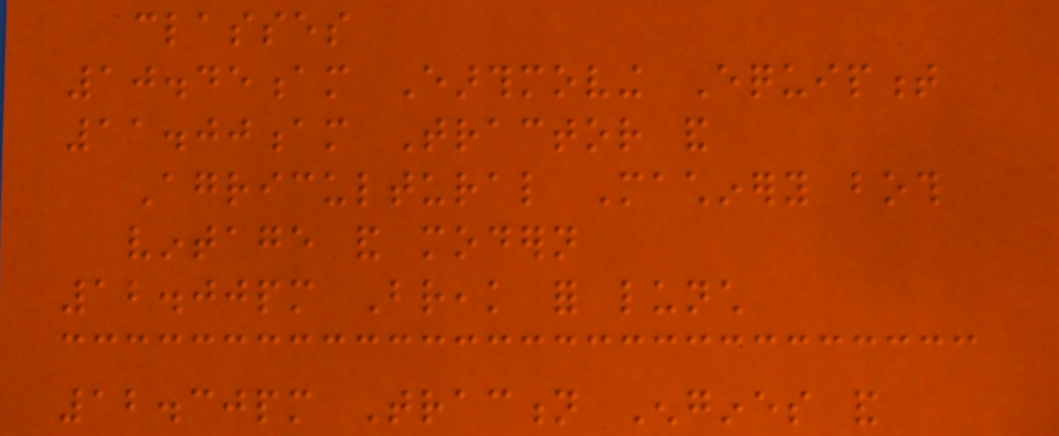classes
10.45am Earthmoving Equipment
11.00am Tractor and
Agricultural Machinery both
vintage and modern
12.00pm Break for lunch
12.30pm Traction Engines and
